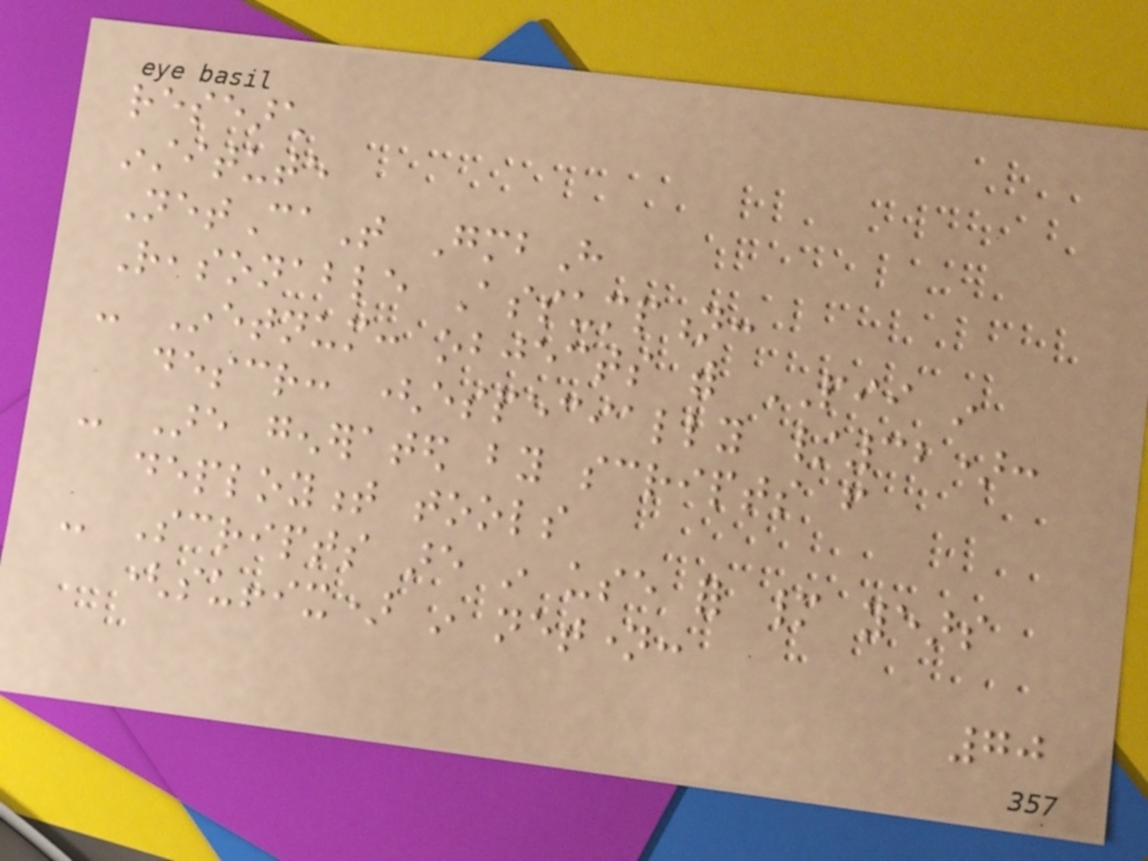research
institute
NetCaT GmbH
Reasonable Assumption:
- Inetnum: objects with PII in
descr: (especially /32):
- Are generated by scripts from
deployment tools
- Scripts are in use for many years
(suffix) in netname:
70
